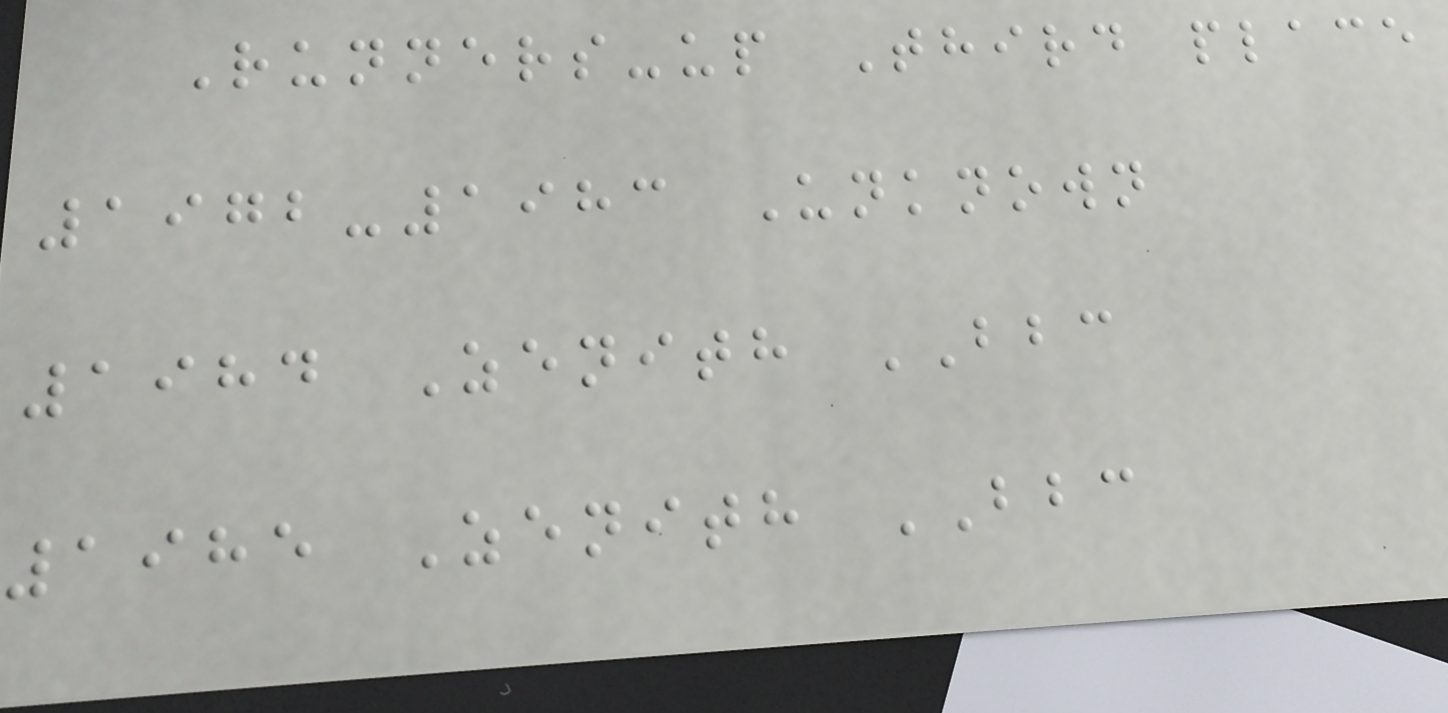Runners-up Third place
1972-1983 Unknown
1984 Zenith BBC
1985 Zenith BBC
